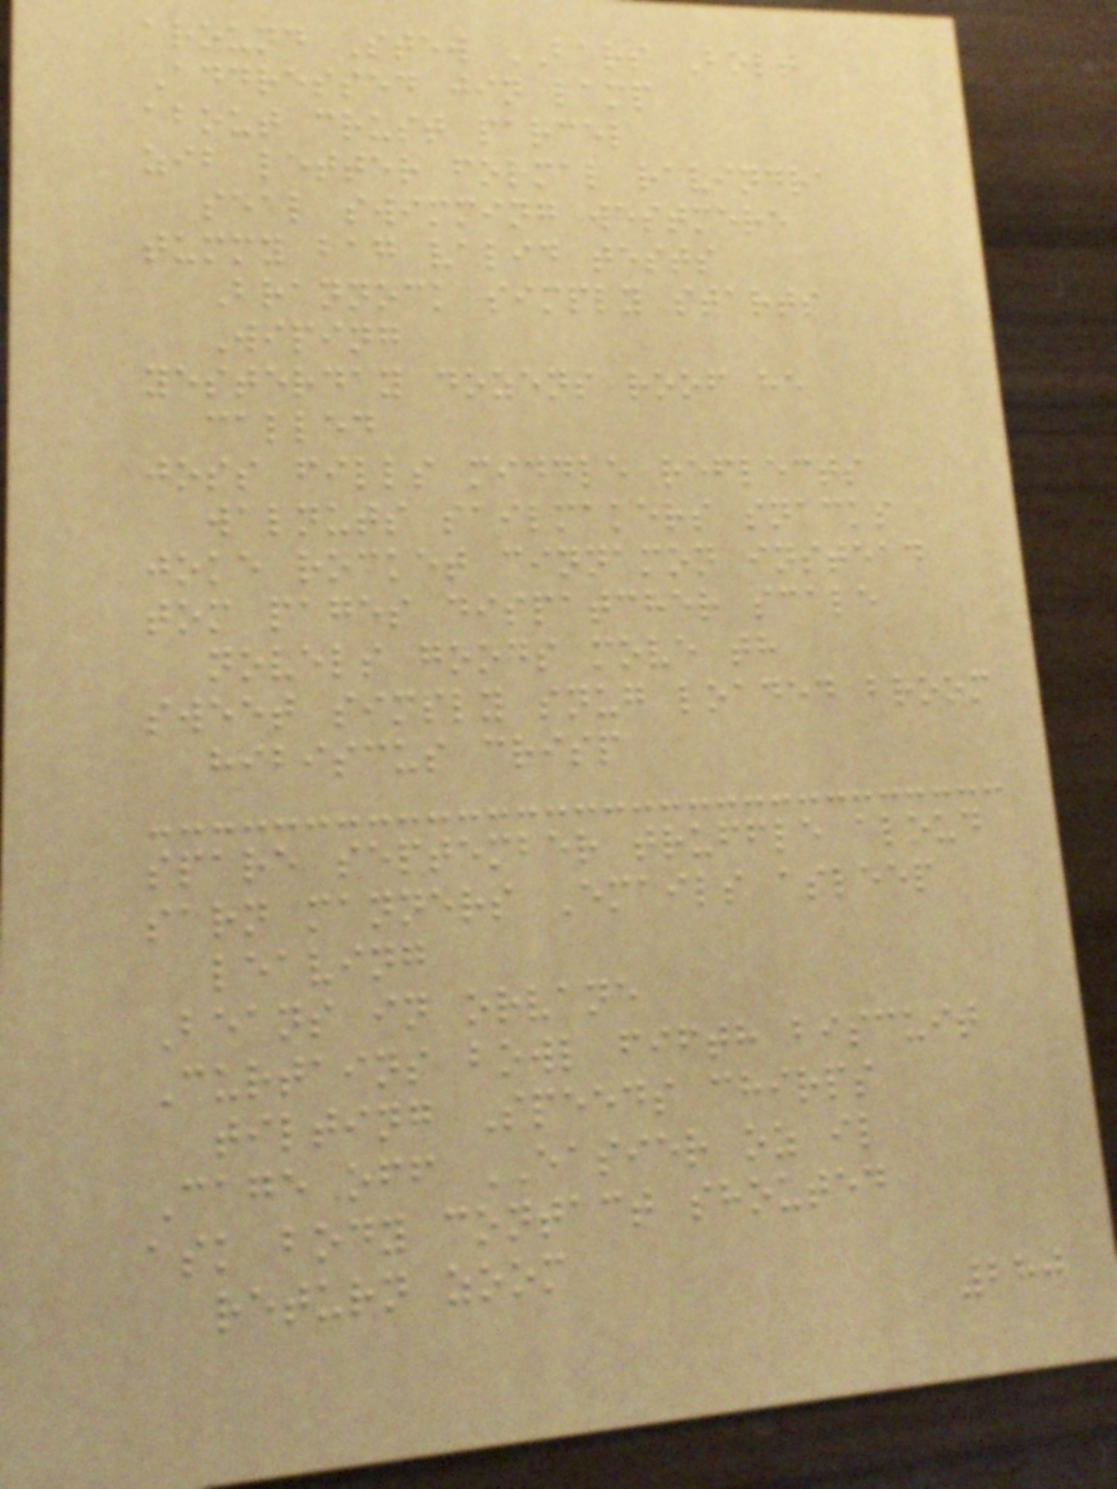around Stew BARS Bolt
Addressed jin lamp
about crust parcel
zib letter formal ravindra
seal swimming westmere
tummy bag valid tests
Brannock simply starts
Wiping
yesterday dozens roof he
called
joss fills middle reflects
walnuts sailmakers snacks
joke rocket cinnamon instead
tom pages dispatcher scale
novels goods move th
sweet simply snug loaded broom
hibiscus crisp
spare september truffle aloud
sarn manners Emails asleep
leaving
Beans in orvane
Curtains bowl fifth biscuit
tilting Speeds chirps
Cage off EASIER oz il
ask body contact shouted
return zoom
280
